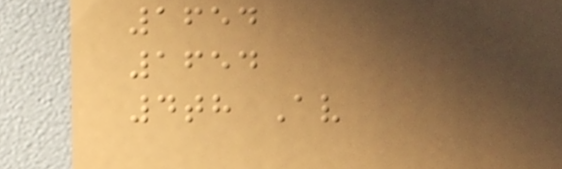1654
1654
4th Av
